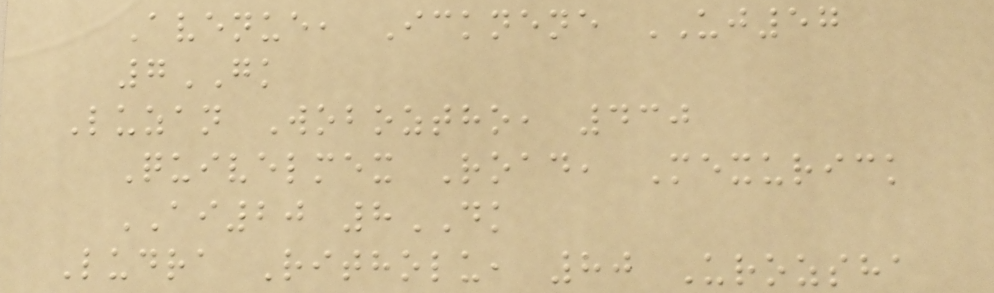Avenue, Icknene UJ57
7GK
Luzan Woboztho, 430
Quivelmex Road, Mexurick
AI20 8DK
Ludra Ritholu, 80 Urozsha
